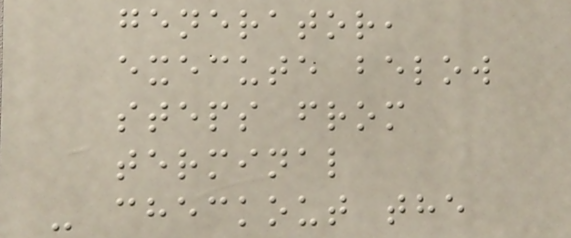generator,
execute below
steps from
terminal
- checkout the
